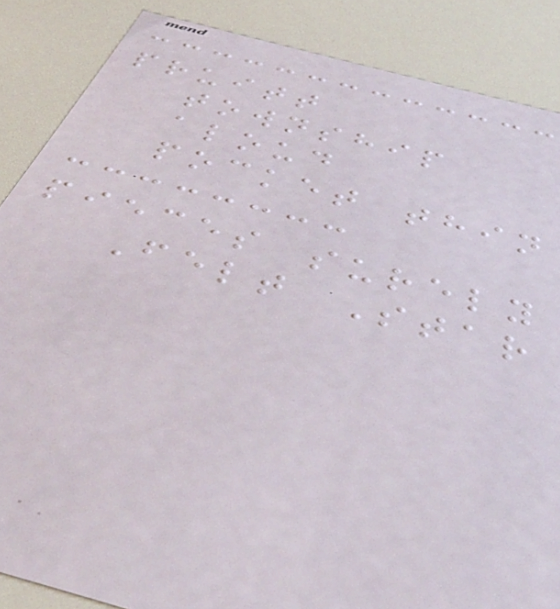pruitt
township
aloud
pocket thin
pieces surely
Felt Star
